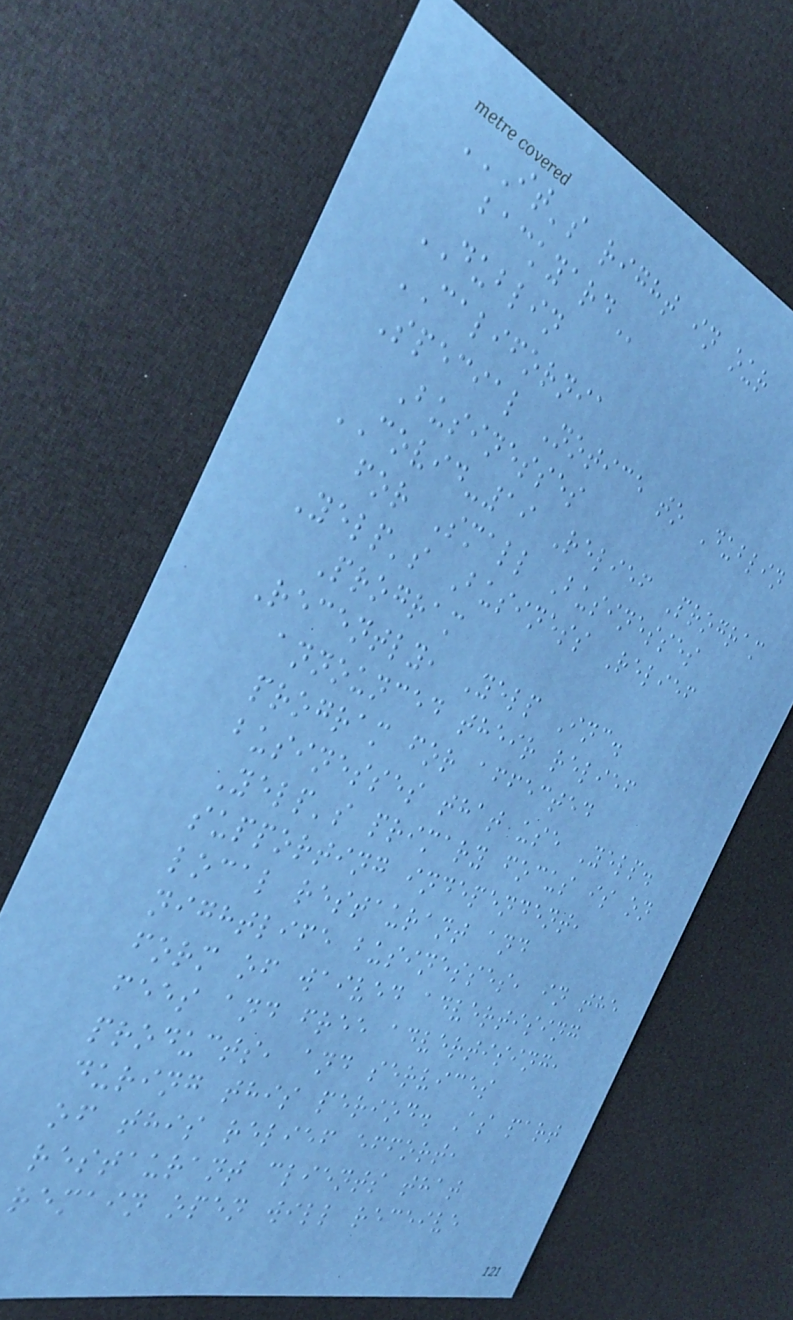IT'S RIGHT IN OUR
BACKYARD
DUBLIN
CALIFORNIA
Special Notice to Dublin
Businesses
COVID-19 Relief Program
for Small Businesses
Yelp's Business Relief
Program
Recently, Yelp Inc.
announced their relief
program for affected
businesses that use Yelp.
Yelp's primary focus is on
supporting independent,
local restaurant and
nightlife businesses, in the
form of waived advertising
fees and free advertising,
products, and services
during this period. As part
of this relief effort,
restaurant clients that
remain open will receive
